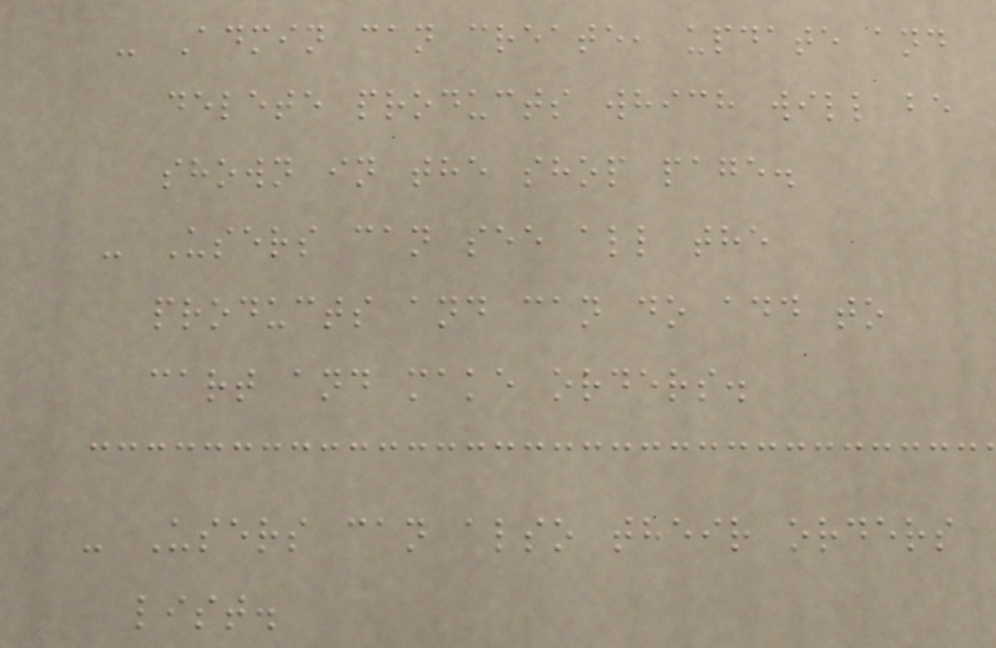- Admin can create, update and
delete products which will be
shown in the shop page.
- Users can see all the
products and can do add to
cart and make orders.
- Users can also their orders
list.
